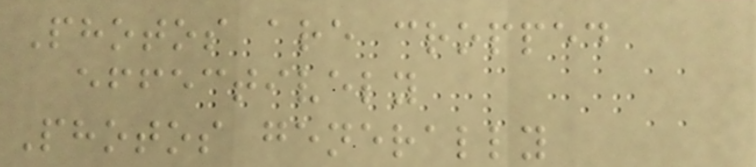Photos are cropped
effectively
Photos generally
